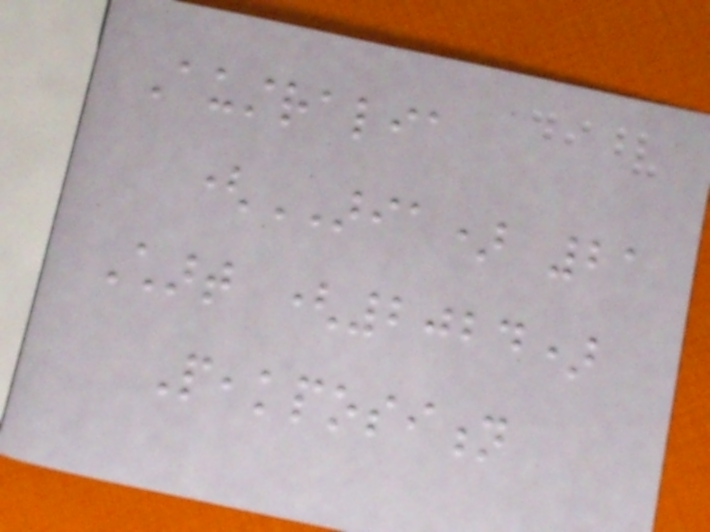Australia
(ARIA) 21
Chart (2024)
Peakposition
